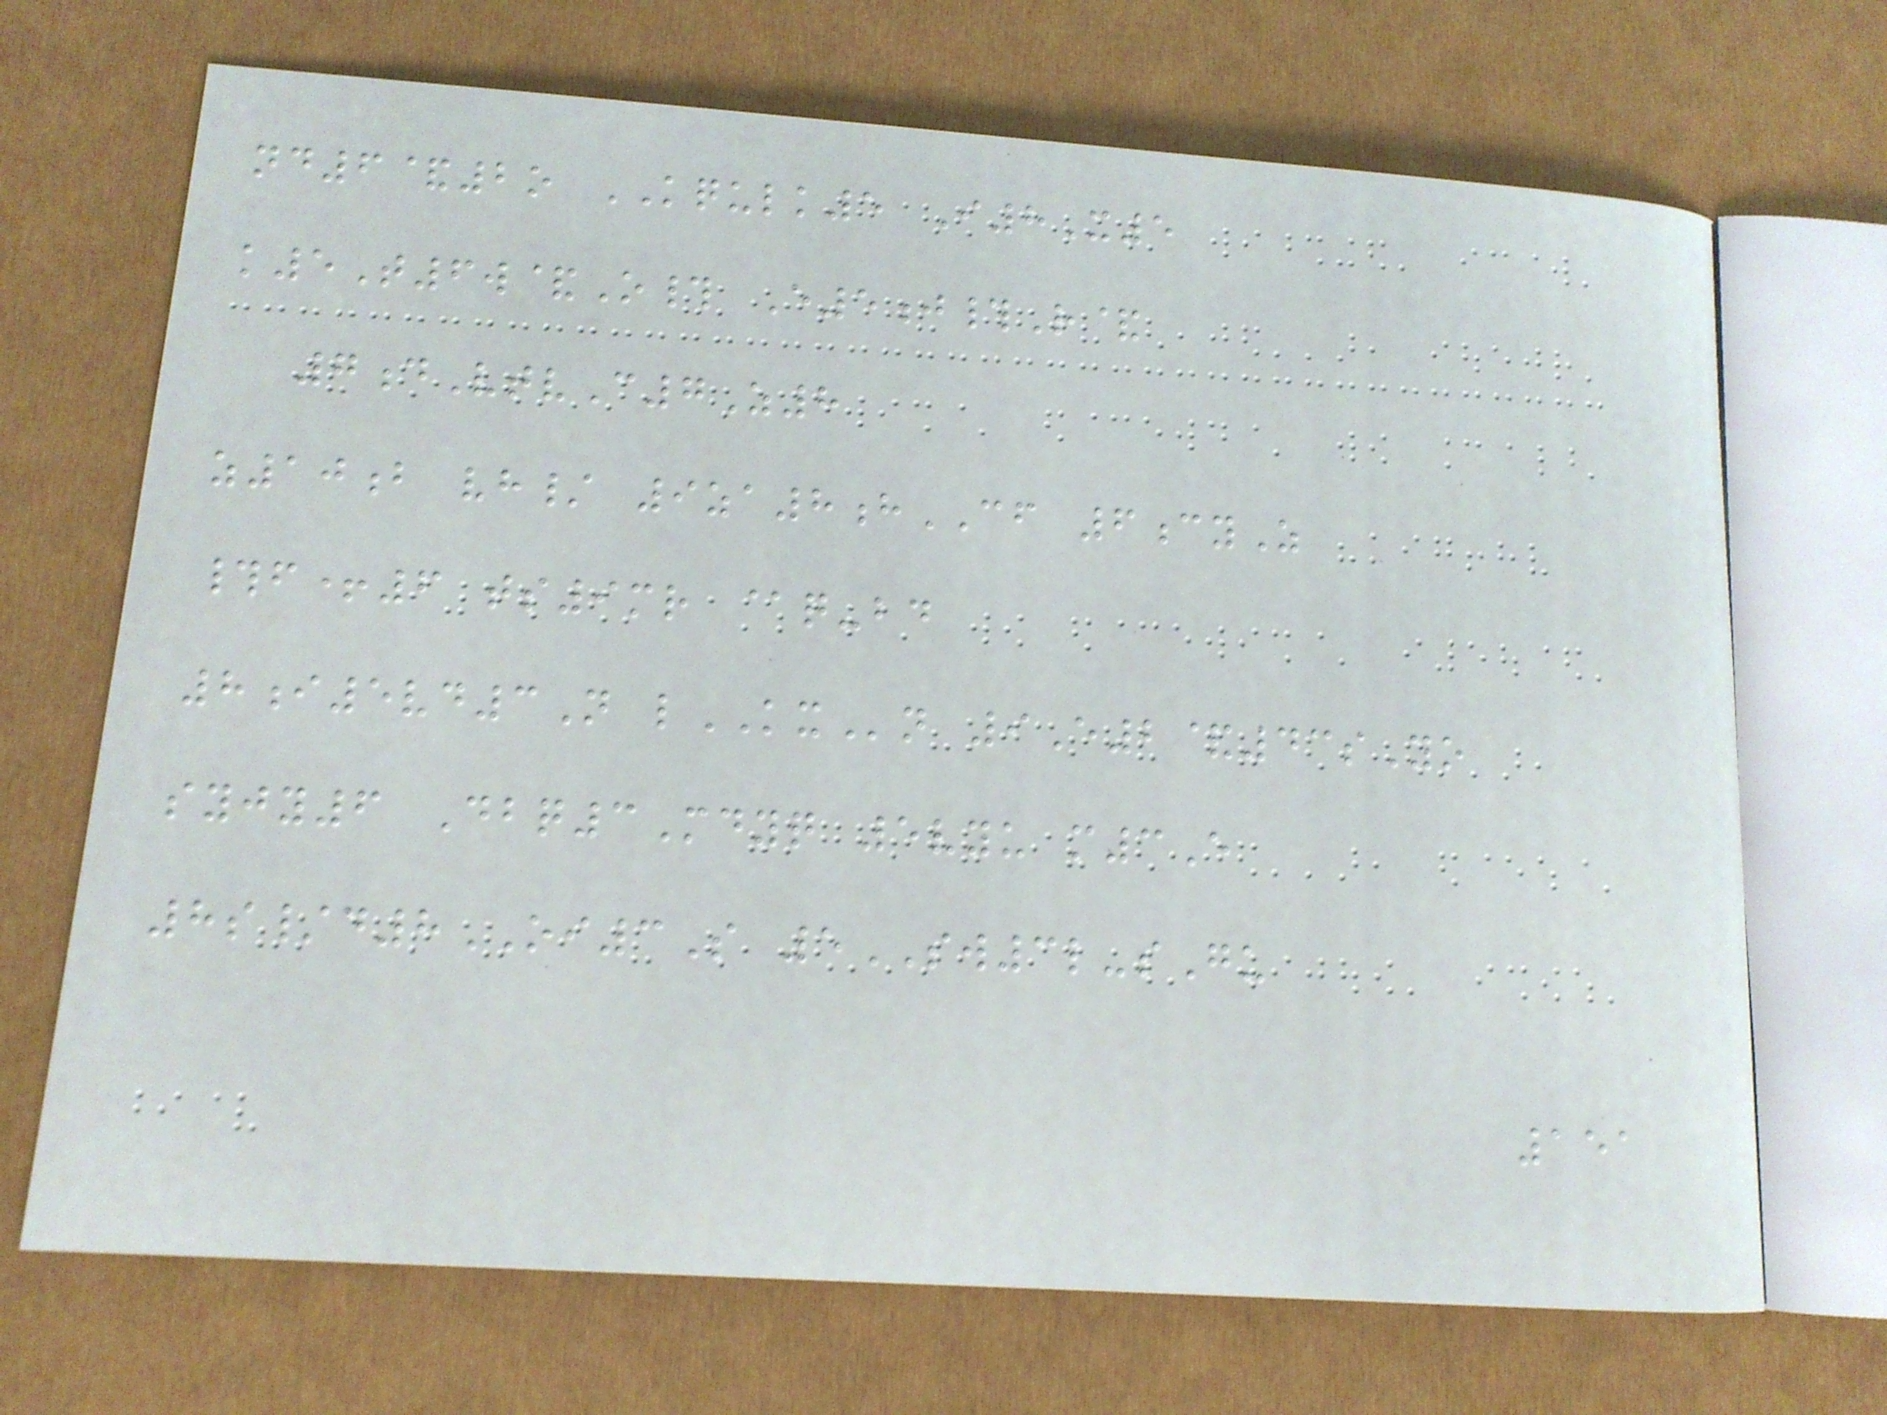nd6&2o KQULK5 I8X5
k5T6w&O# E5j#R&
7dVtvC7Z8
z10b vh/ 9za8hCF 6cyZ
#f+6 ts9mr @q-bd
8i5vd3N lKXn 9E2&43sYo
syjy6 Dbq3Mdyq 5vyu m3E
8s/d8OI3S 5SW3l-sGu
151
